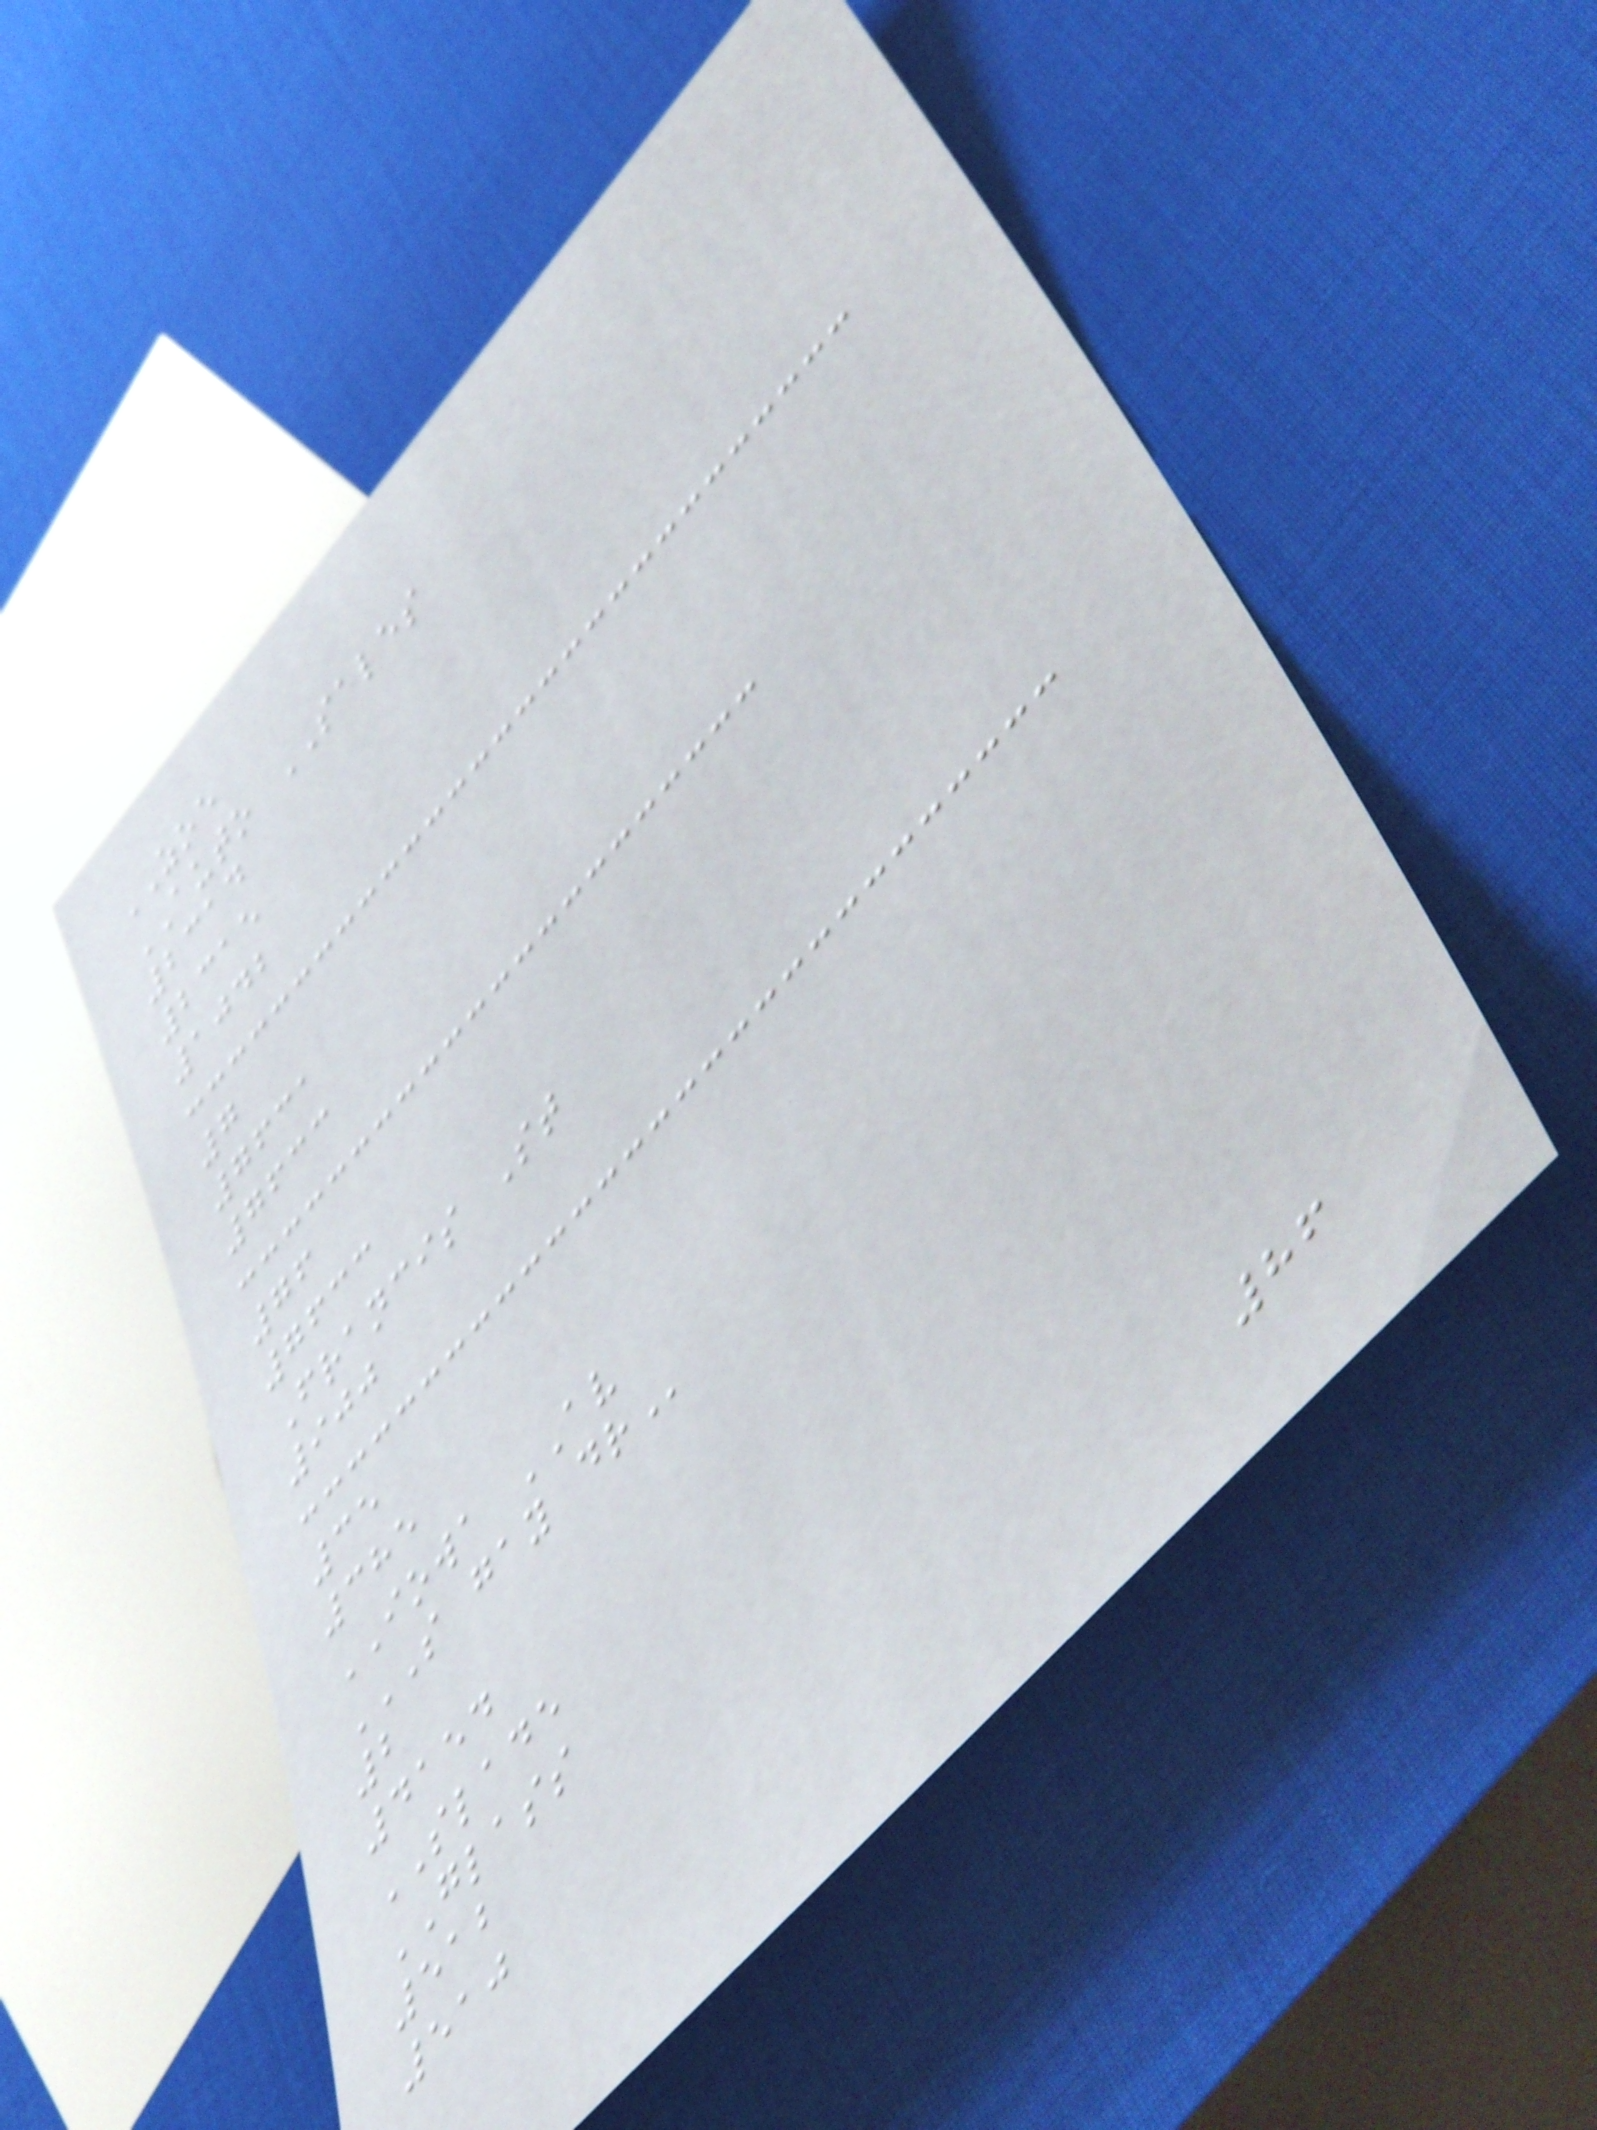ZOE
AUTO SALES
2314
2315
1042
7
7631
7633
76
7633
Francis St
900
35
385
IOWA AV
S GAY DR
2
4154
SLADE
GLASS
512
510
86
